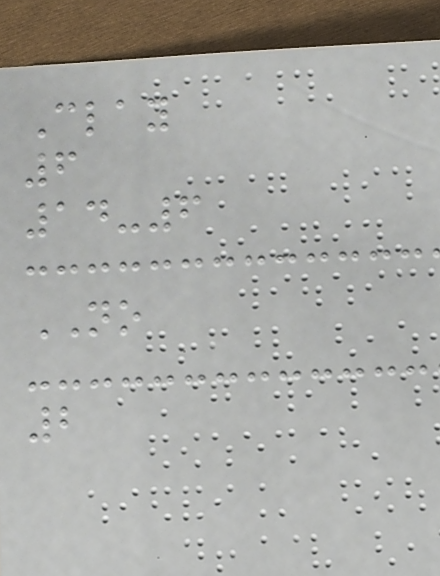Clay
6
14-6
NO
2
